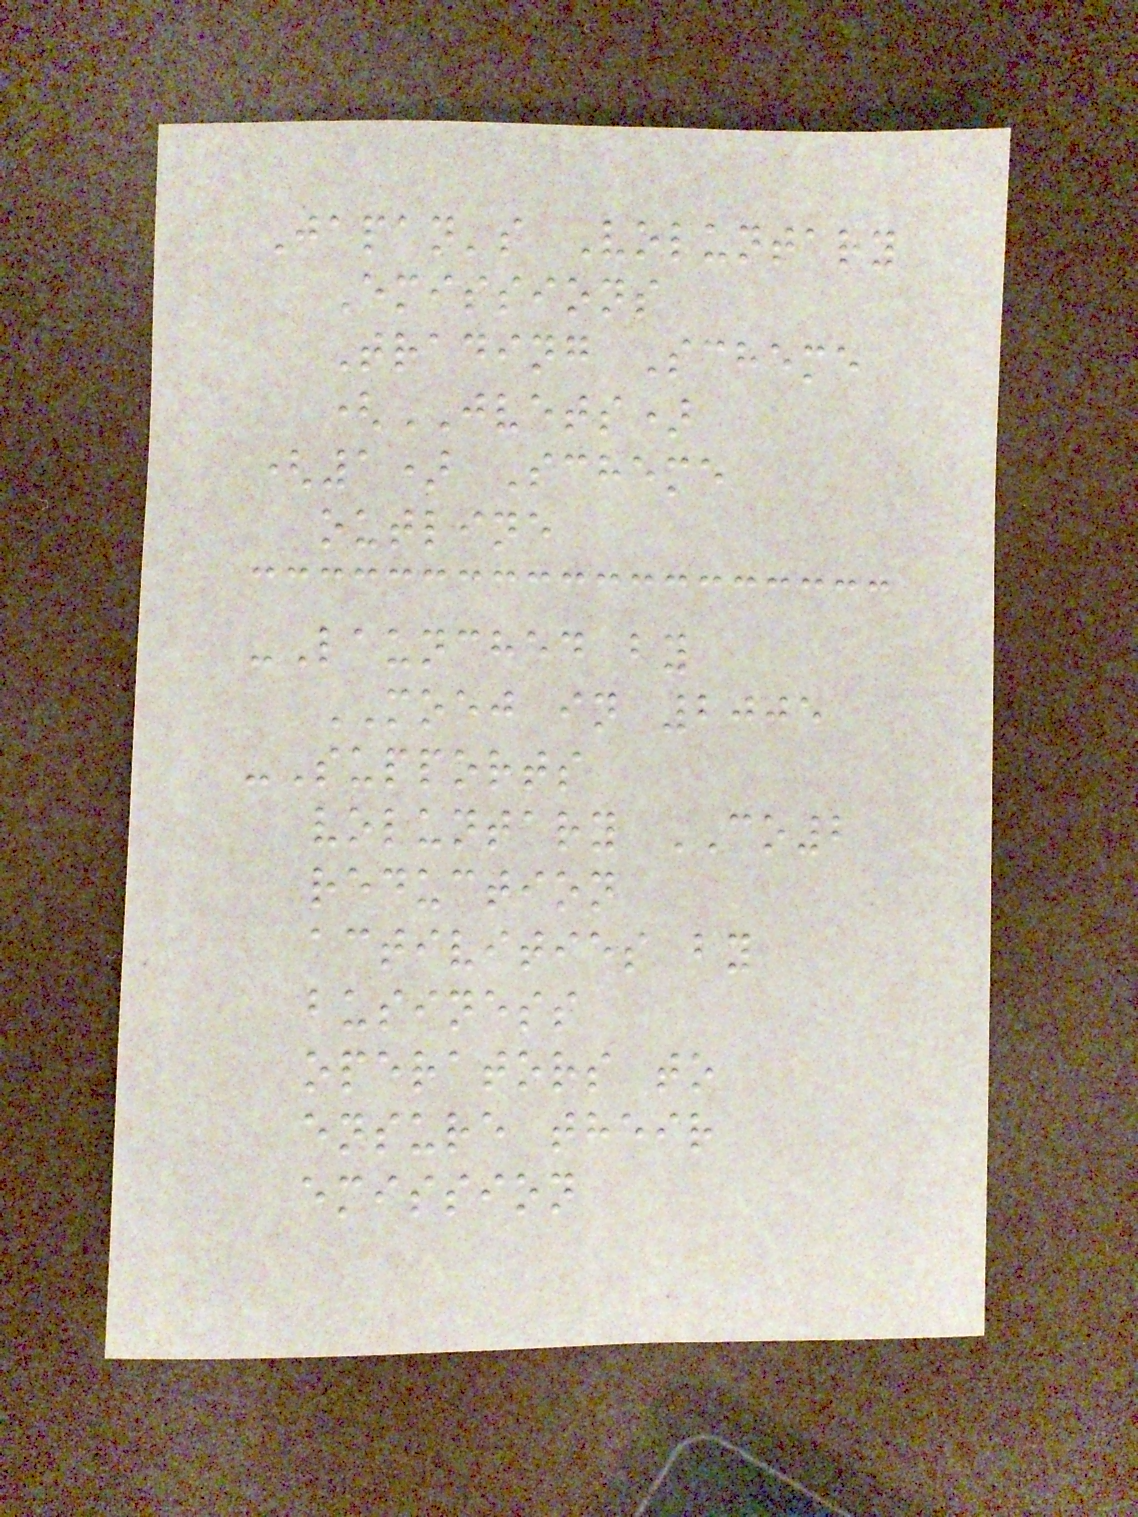Japan's Voluntary
Emissions
Trading Scheme
(JVETS)
(1) Scheme
outline
-Launched by
MOEJ in 2005
-Supports
voluntary CO2
reduction
activities by
business
operators to
ensure their
emission
